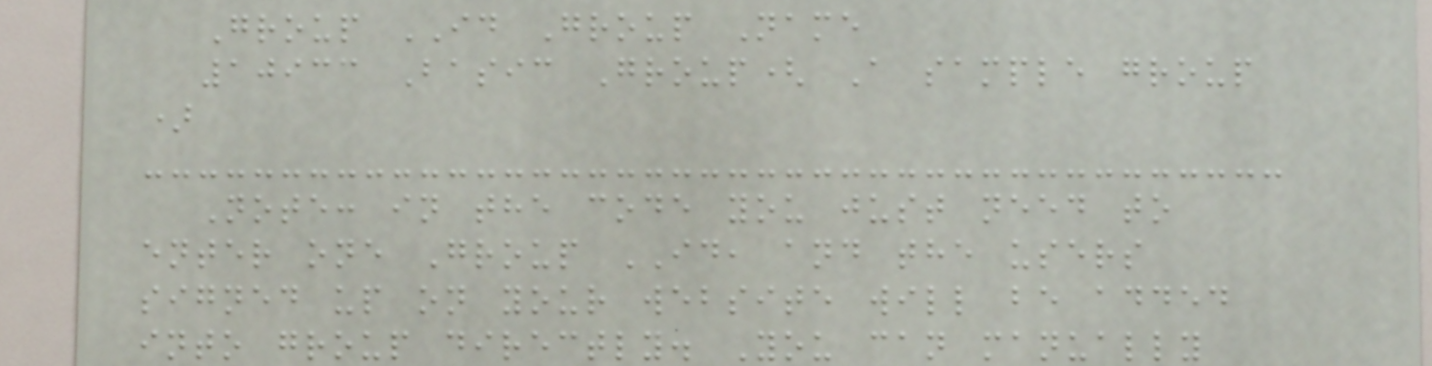Group ID Group Name
10933 Basic Group( A sample group
)
Note: in the code you just need to
enter one Group ID, and the users
signed up on your website will be added
into group directly. You can manually
